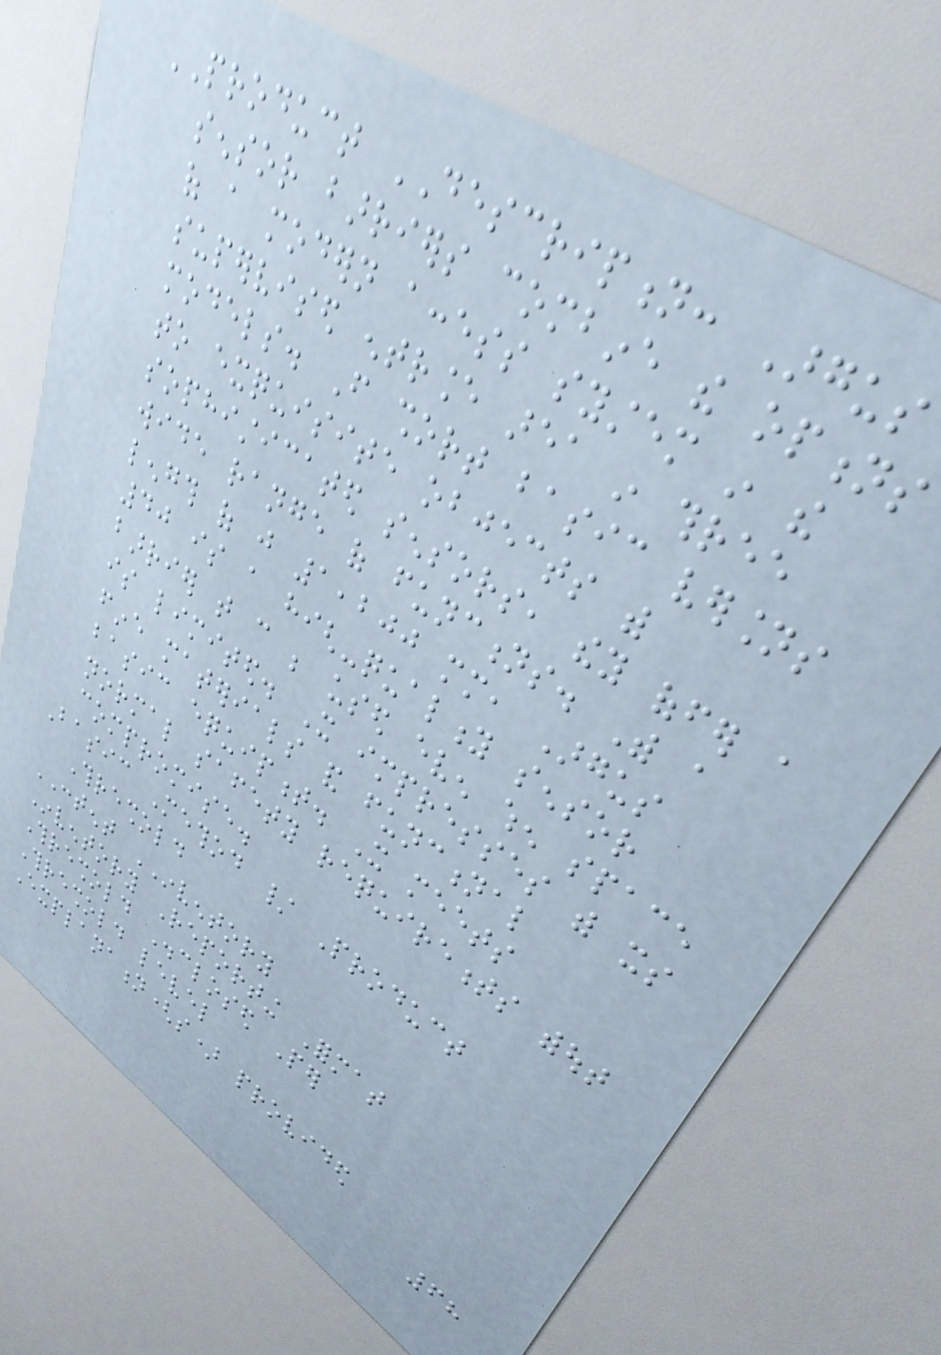PRODUCT DESCRIPTION: Argus
sensor barriers combine the options
of a modern access system in the
supervised entrance area in three
models. From short basic versions
to exquisite objects with
sophisticated sensors, they offer a
wide range of functions. With a
length of just 1,200 mm, Argus
40 is a high-quality sensor
barrier that can be used even when space
is limited. It impresses with its
fine materials and functional
basic equipment. It meets
normal safety requirements without
compromise.
Basic Method / Product
Threshold
CONTENT INVENTORY
Inventory Reporting Format
Threshold Disclosed Per
Threshold level
Explanation(s) provided
68
